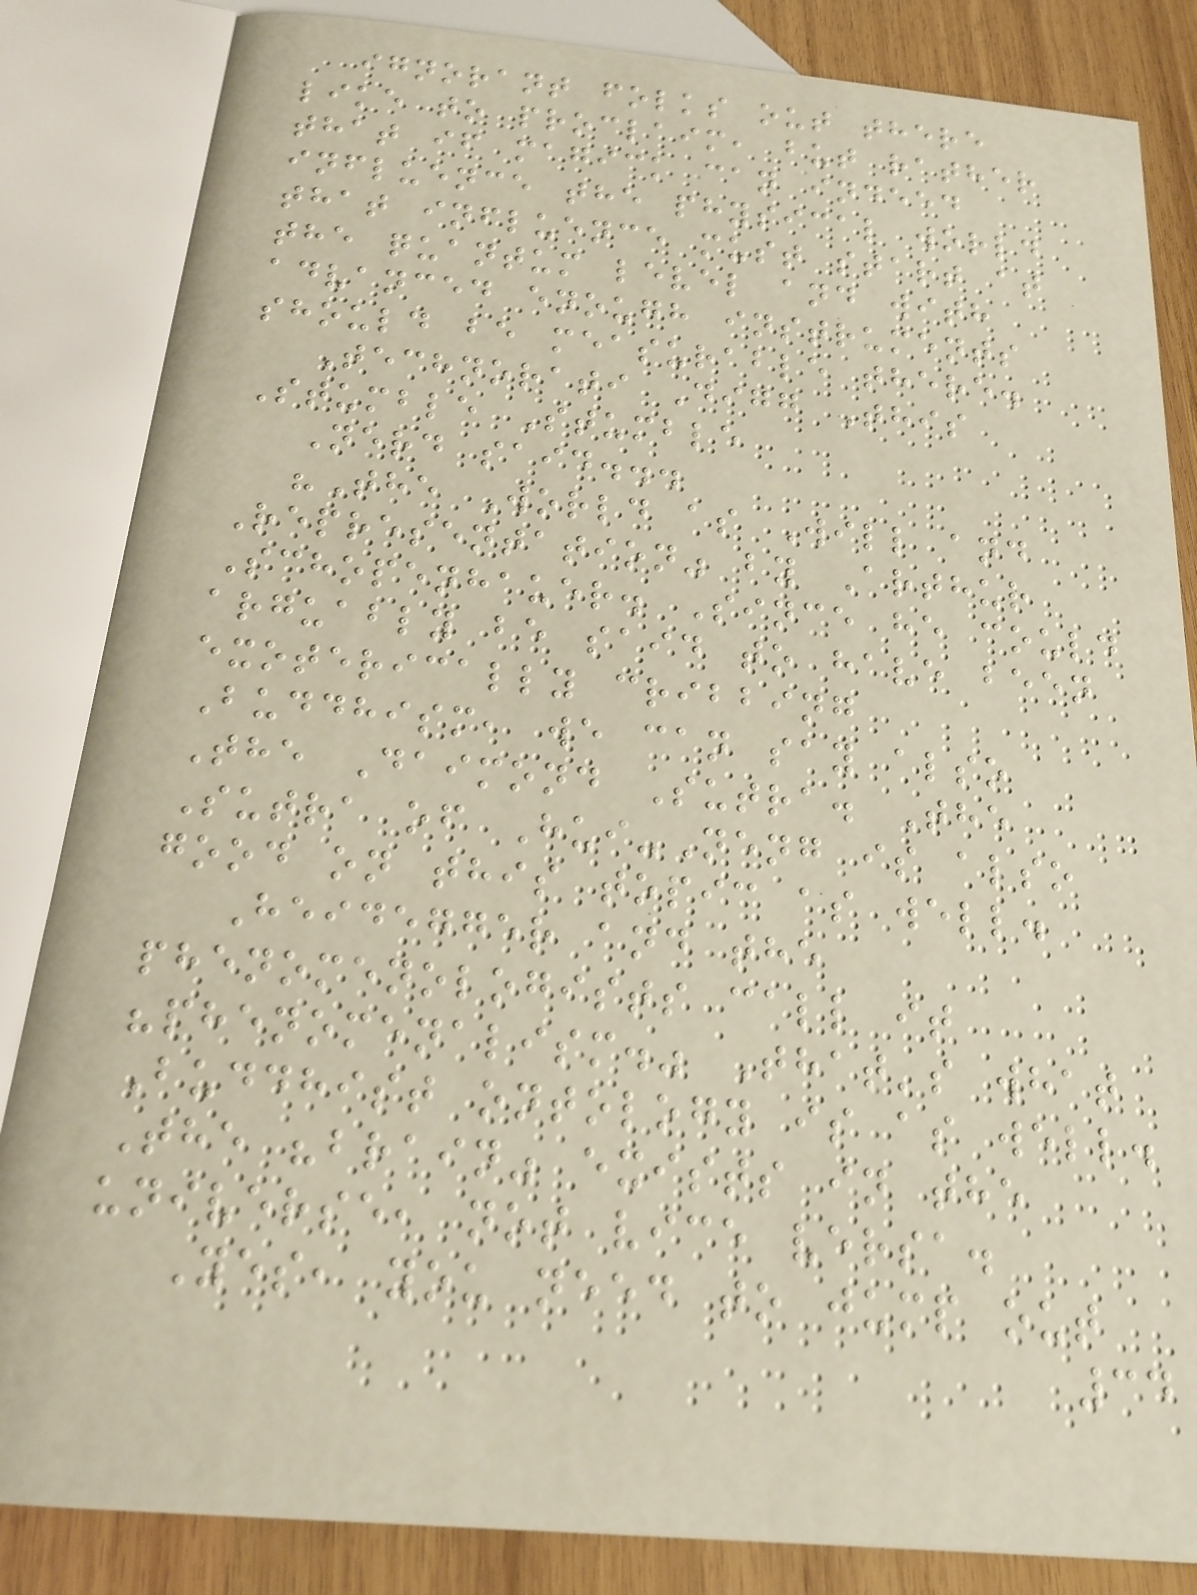ignorant folks out there
like to proclaim, but rather
that if magick can indeed
influence the physical world
that influence must start at
the quantum level and with
advanced enough instruments
should be measurable there.
Technorati Digg This
Stumble Stumble
Nerd said...
"The World as Will and
Representation" by Arthur
Schopenhauer. Since he could
arguably be said to have been
exoterically cribbing
Buddhism, we can say also
The Daimond Sutra. The
Sutra of Hui-Neng is also
good on this topic as well.
Heidegger and the
phenomenologists call it
"phenomenalism." That's what
Buddhist ontology is as well.
The "brain" exists in the
universe, not vice versa.
Yes, you need to jump out
34
